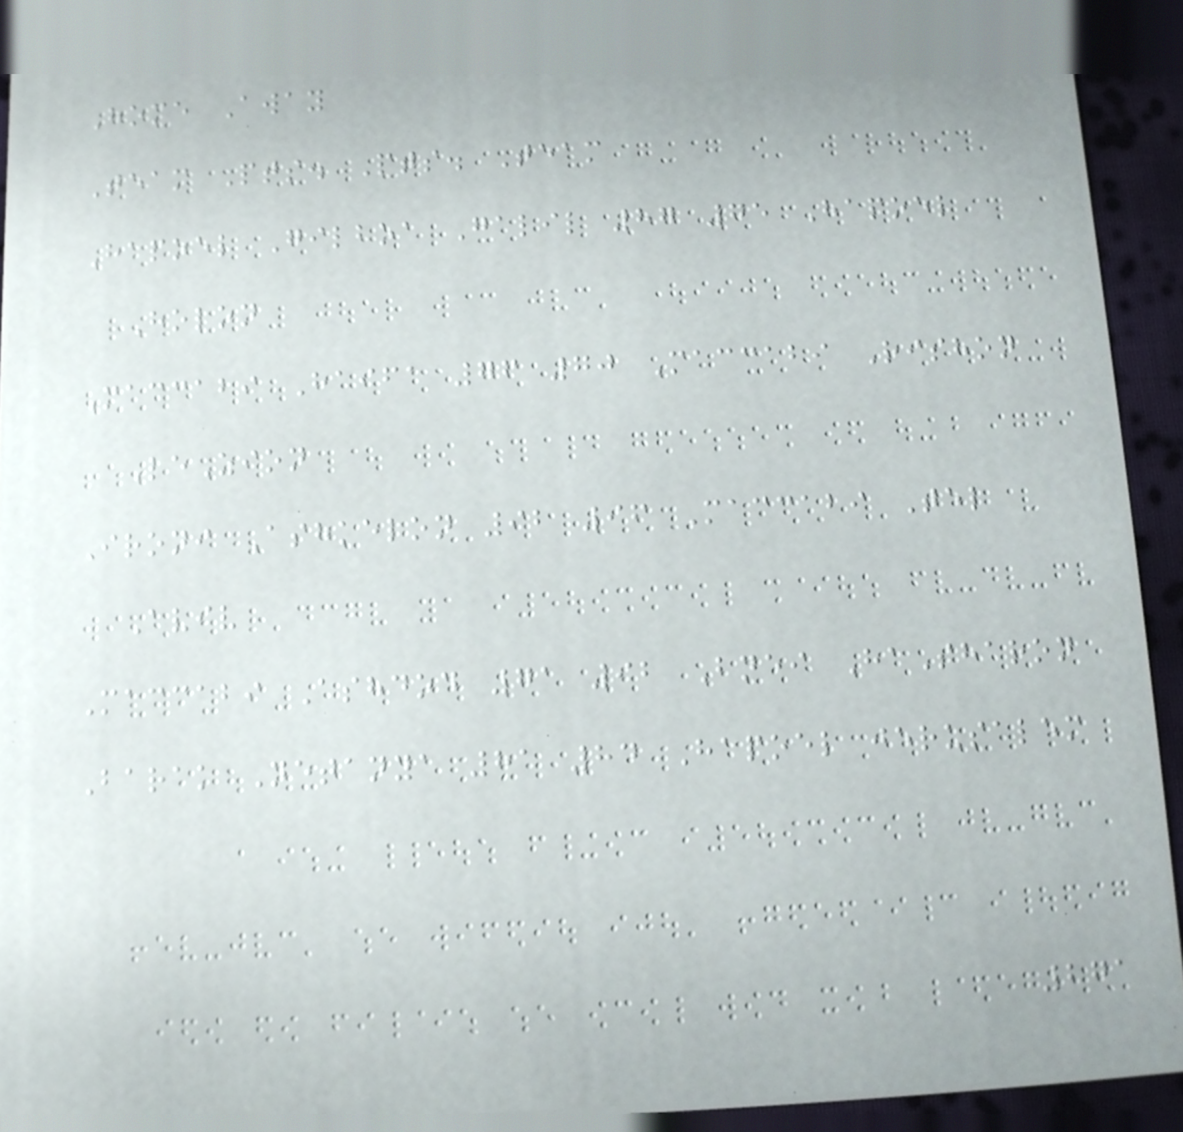Home Away
Team Pts. Pts. Team
Hapoel Gilboa Galil 87 75 Hapoel
Holon
Maccabi Haifa 76 70 Maccabi Rishon
LeZion
Ironi Ashkelon 92 96 Maccabi Tel
Aviv
Maccabi Ashdod 71 92 Bnei HaSharon
Barak Netanya 81 84 Hapoel jerusalem
271
